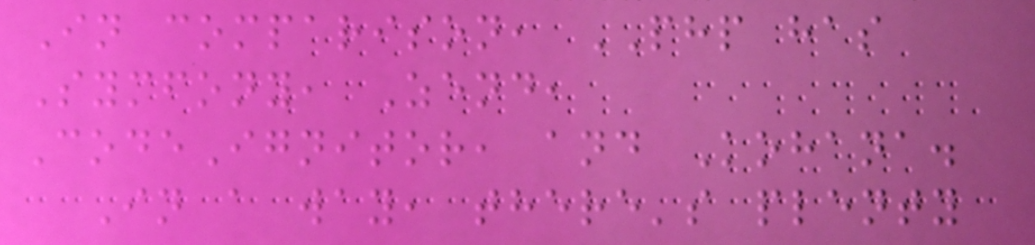In comparison, PHP has
Symfony, Zend,
CodeIgnitor, and Kohana.
In a way, there's plenty
